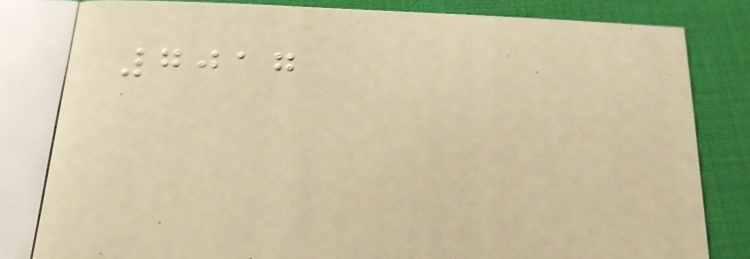7017
